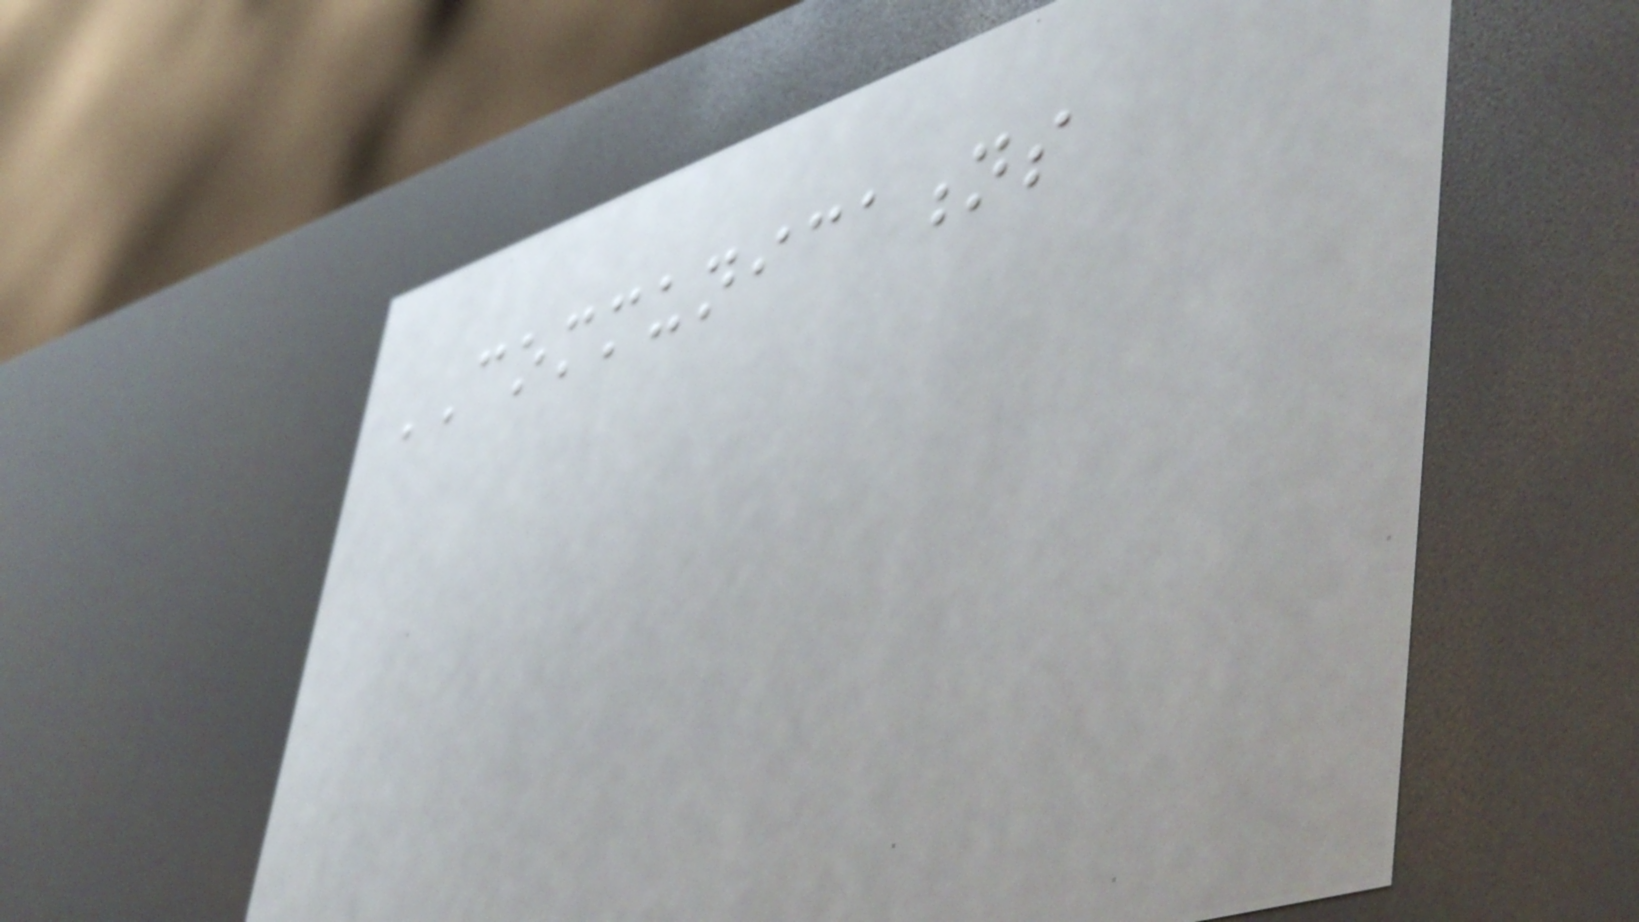COMMUNICATIONS
